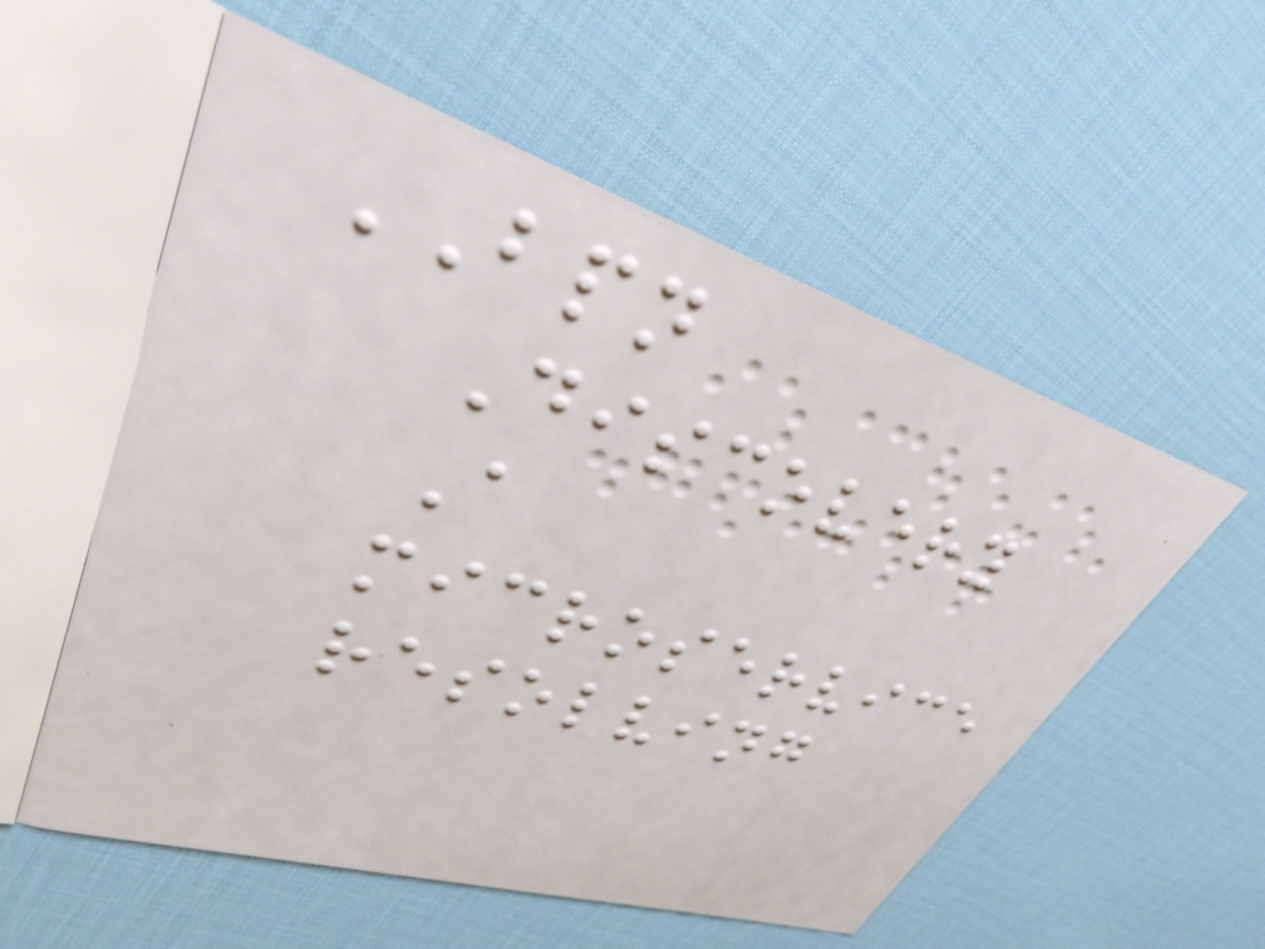BPN
Discovery
A
microservice
resolving
